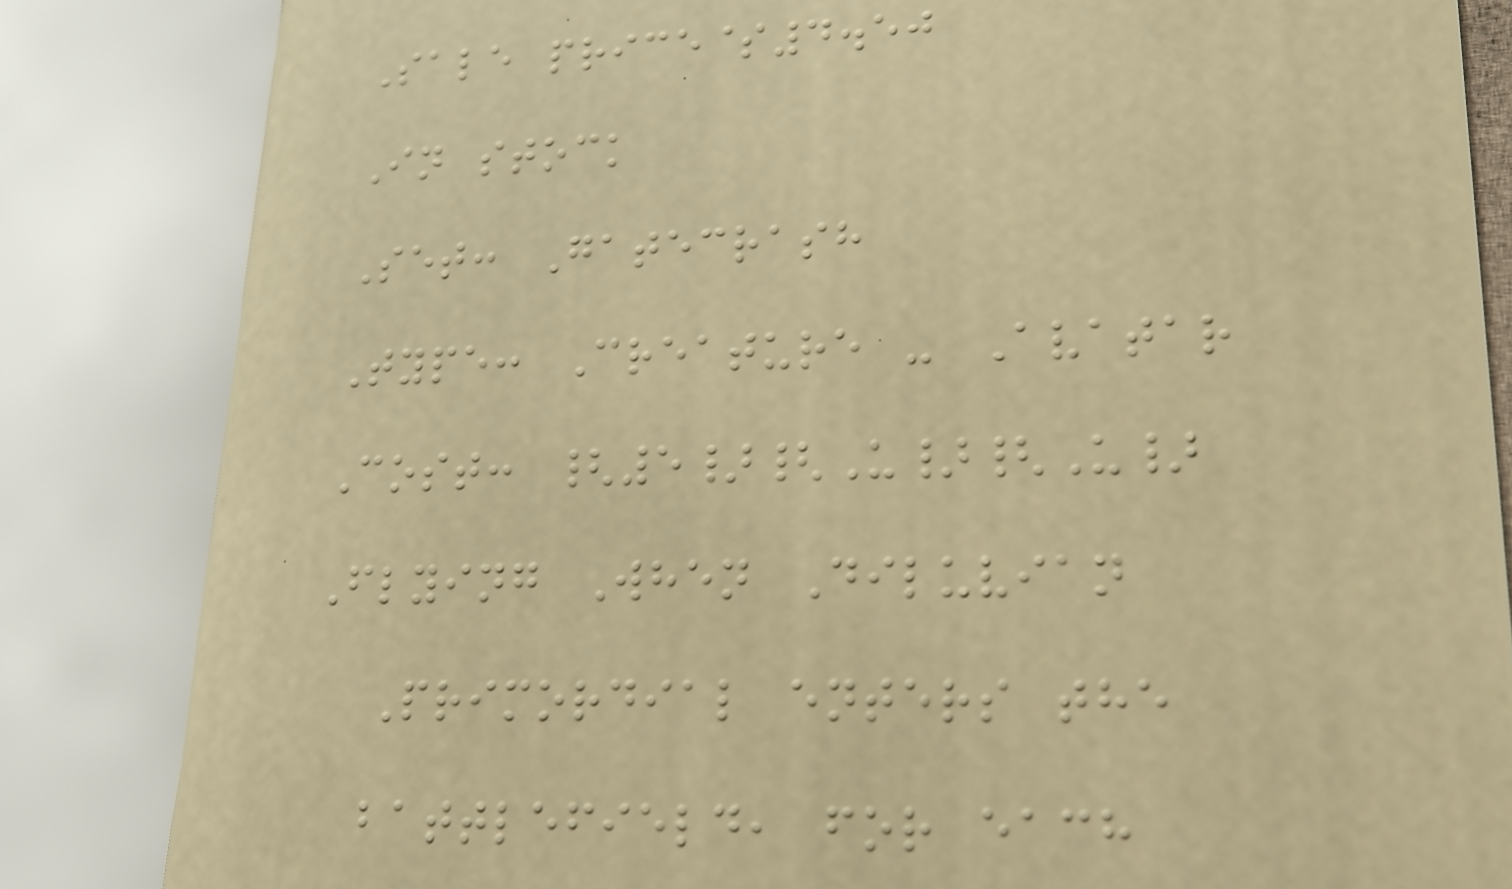Sale price$4.50
In stock
Set: Gatecrash
Type: Creature - Avatar
Cost: {5}{U}{U}
Flying When Diluvian
Primordial enters the
battlefield, for each
